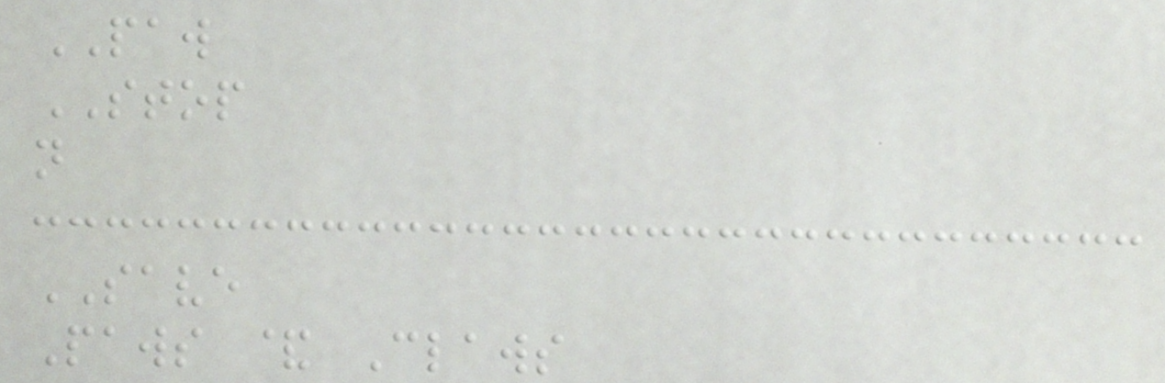PAW
STOP
n
SAVE
Paws & Claws
